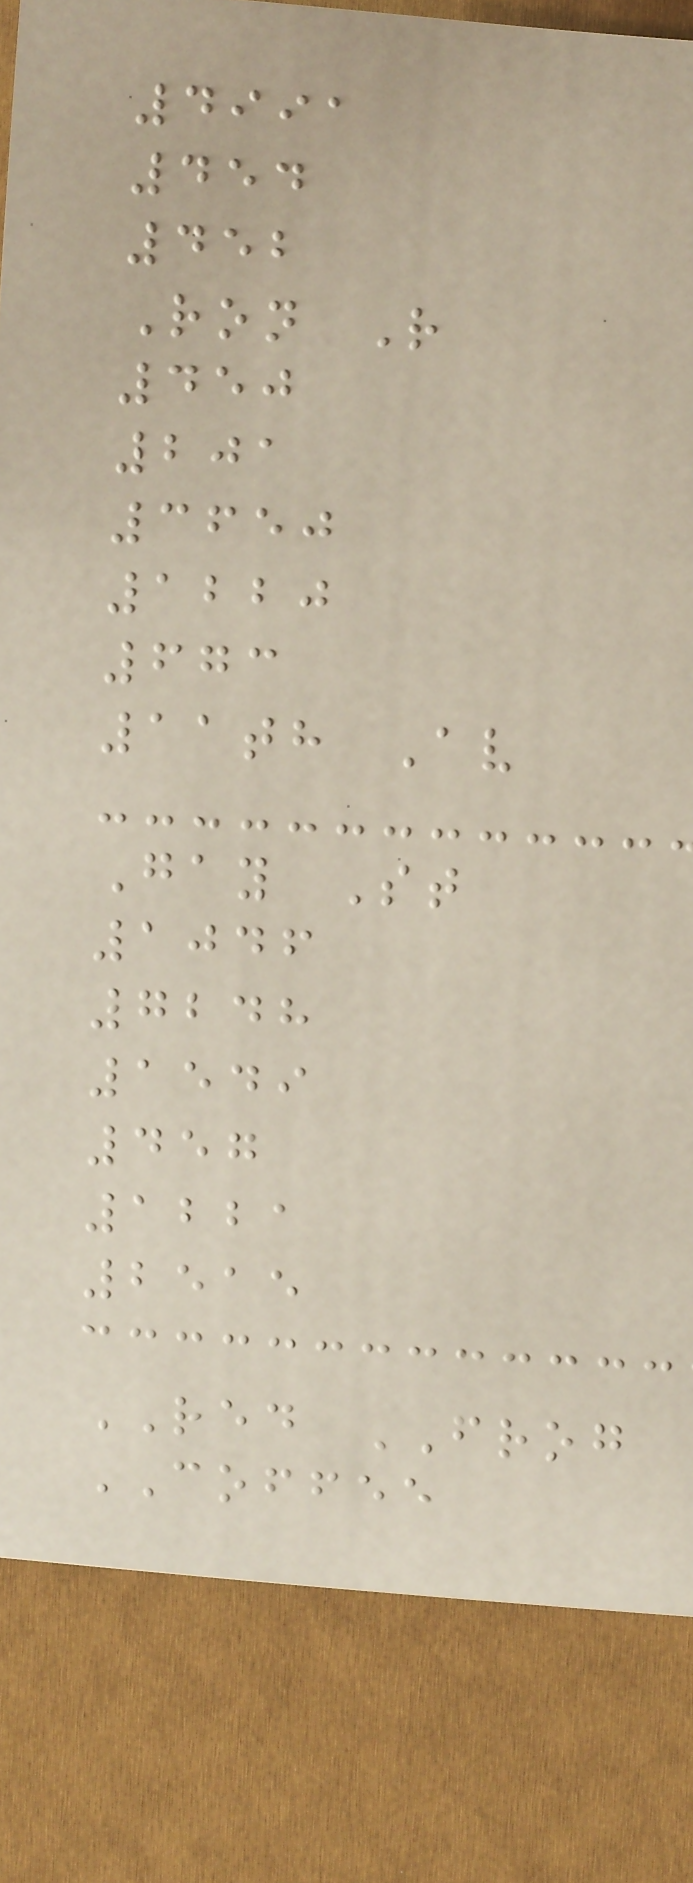4991
454
452
Ron R
450
201
3650
1220
673
11th Av
Gay St
1046
7248
1549
457
1221
2515
RED FROG
COFFEE
